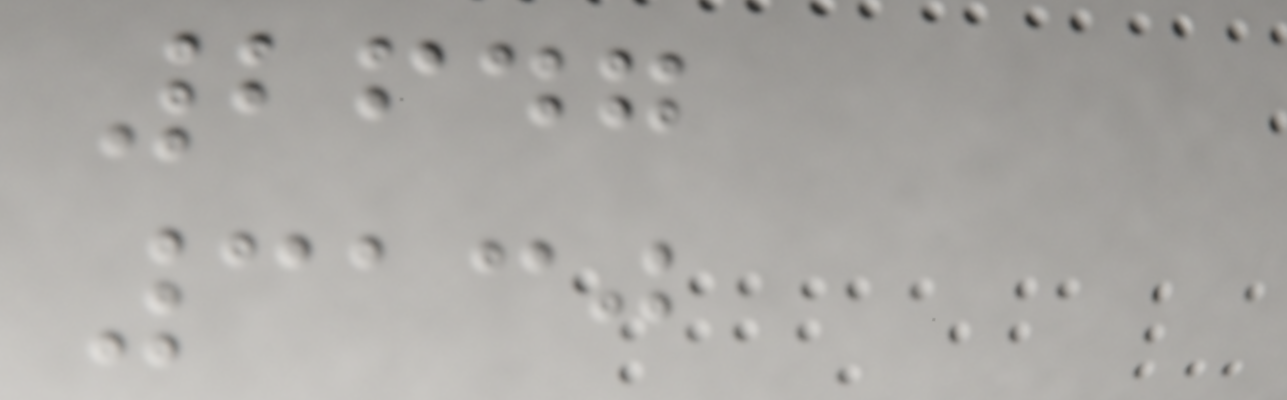2647
3130
